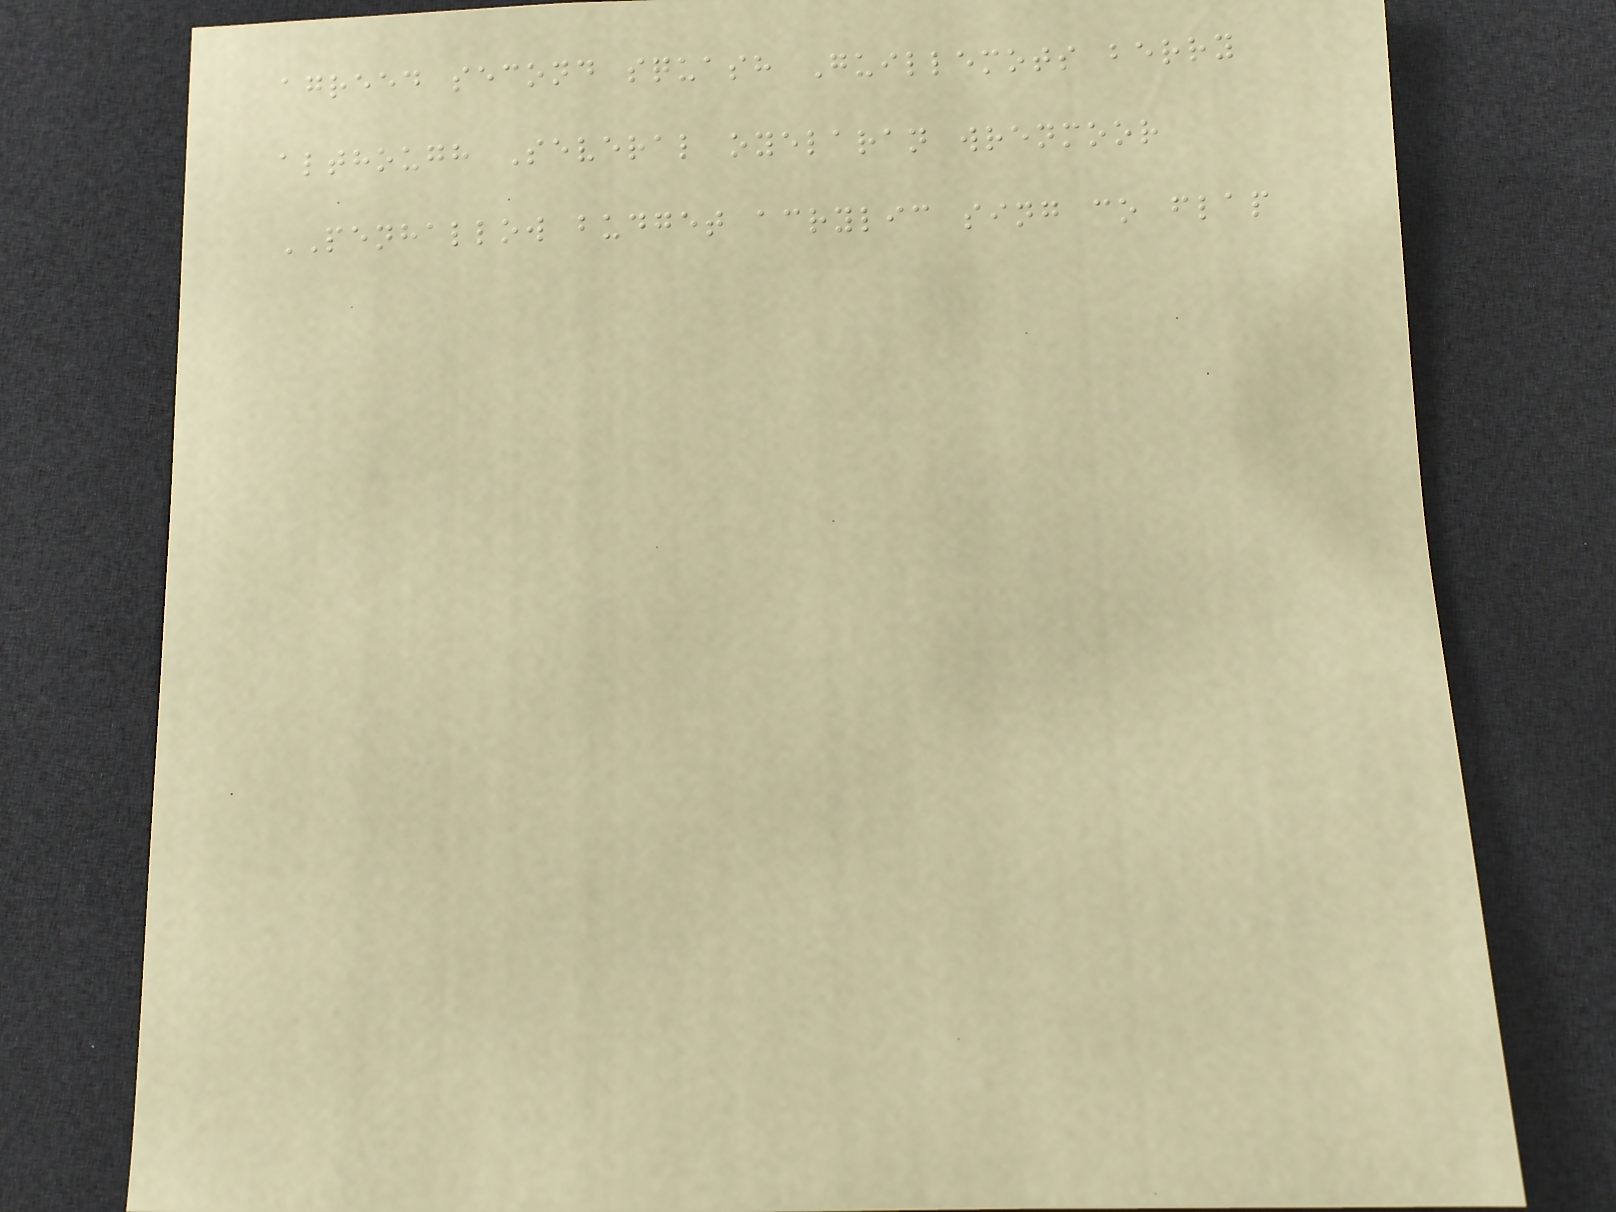agreed second squash Guillemots berry
although Several oyelaran wrenmoor
PENHALLOW budget acrylic sing co flap
